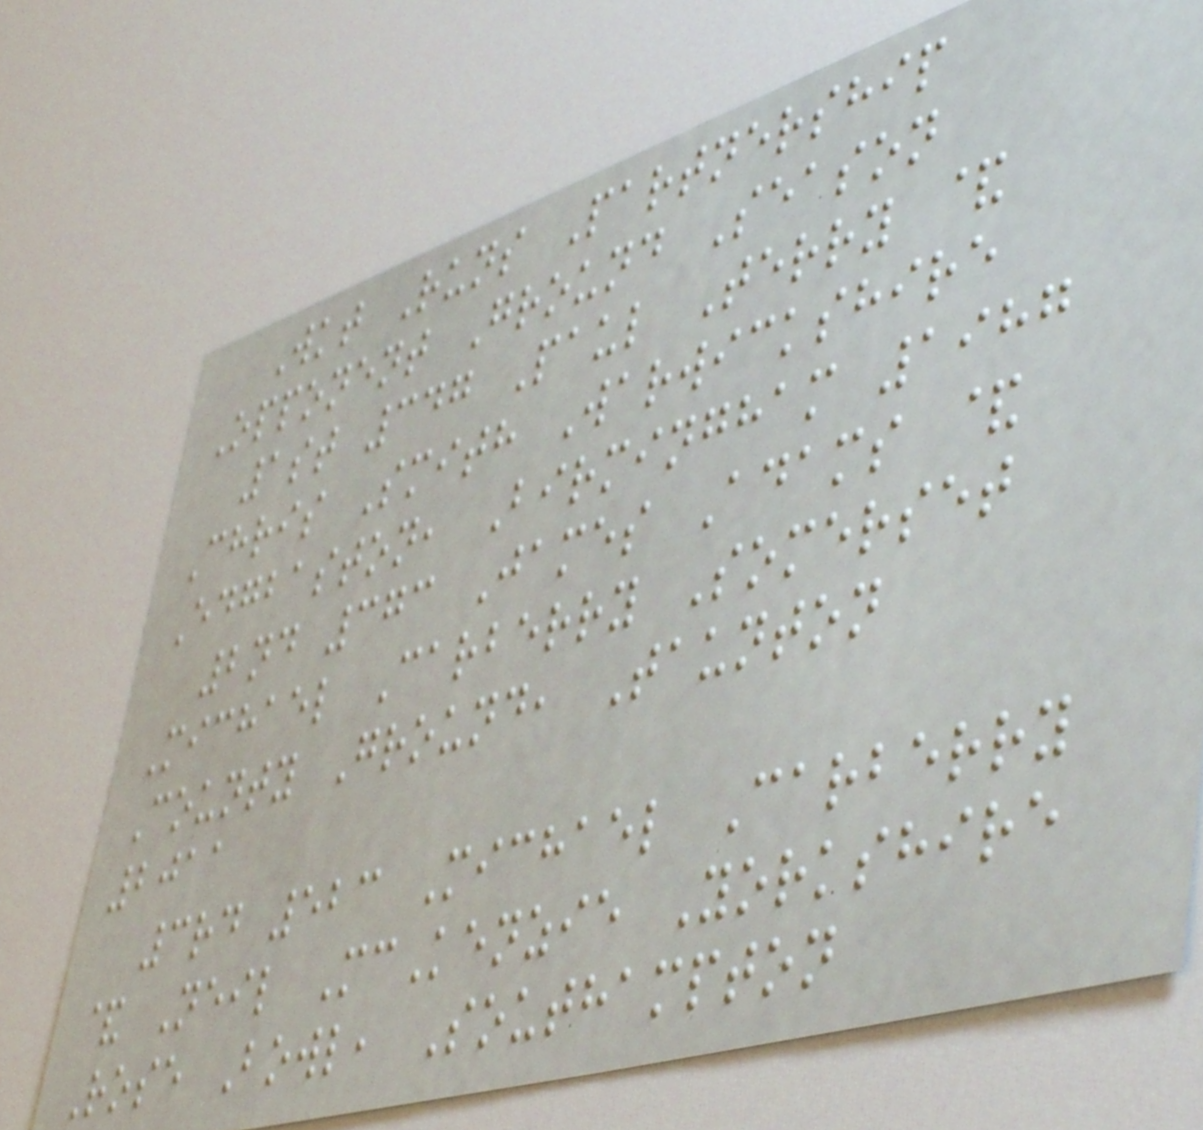Wkt Runs Partnership
Opponent Ground Season
1st 347 Paul Terry &
Chris Smith Warwickshire
Edgbaston, Birmingham 1987
2nd 373 James Adams &
Michael Carberry Somerset
County Ground, Taunton
2011
3rd 523 Michael Carberry
& Neil McKenzie Yorkshire
Rose Bowl, Southampton
